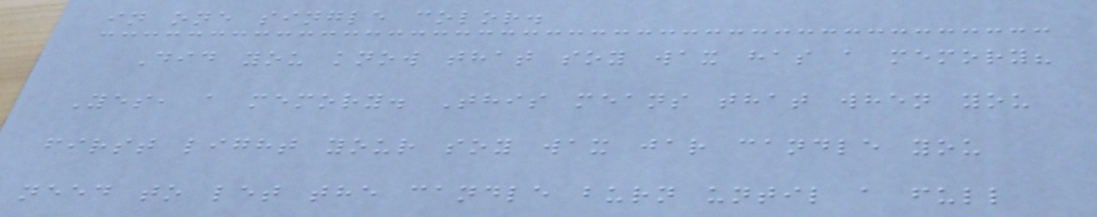in one single color.
Did you know that soy wax has a memory?
Yes, a memory. This means that when you
first light your soy wax jar candle you
need to let the candle burn until a full
